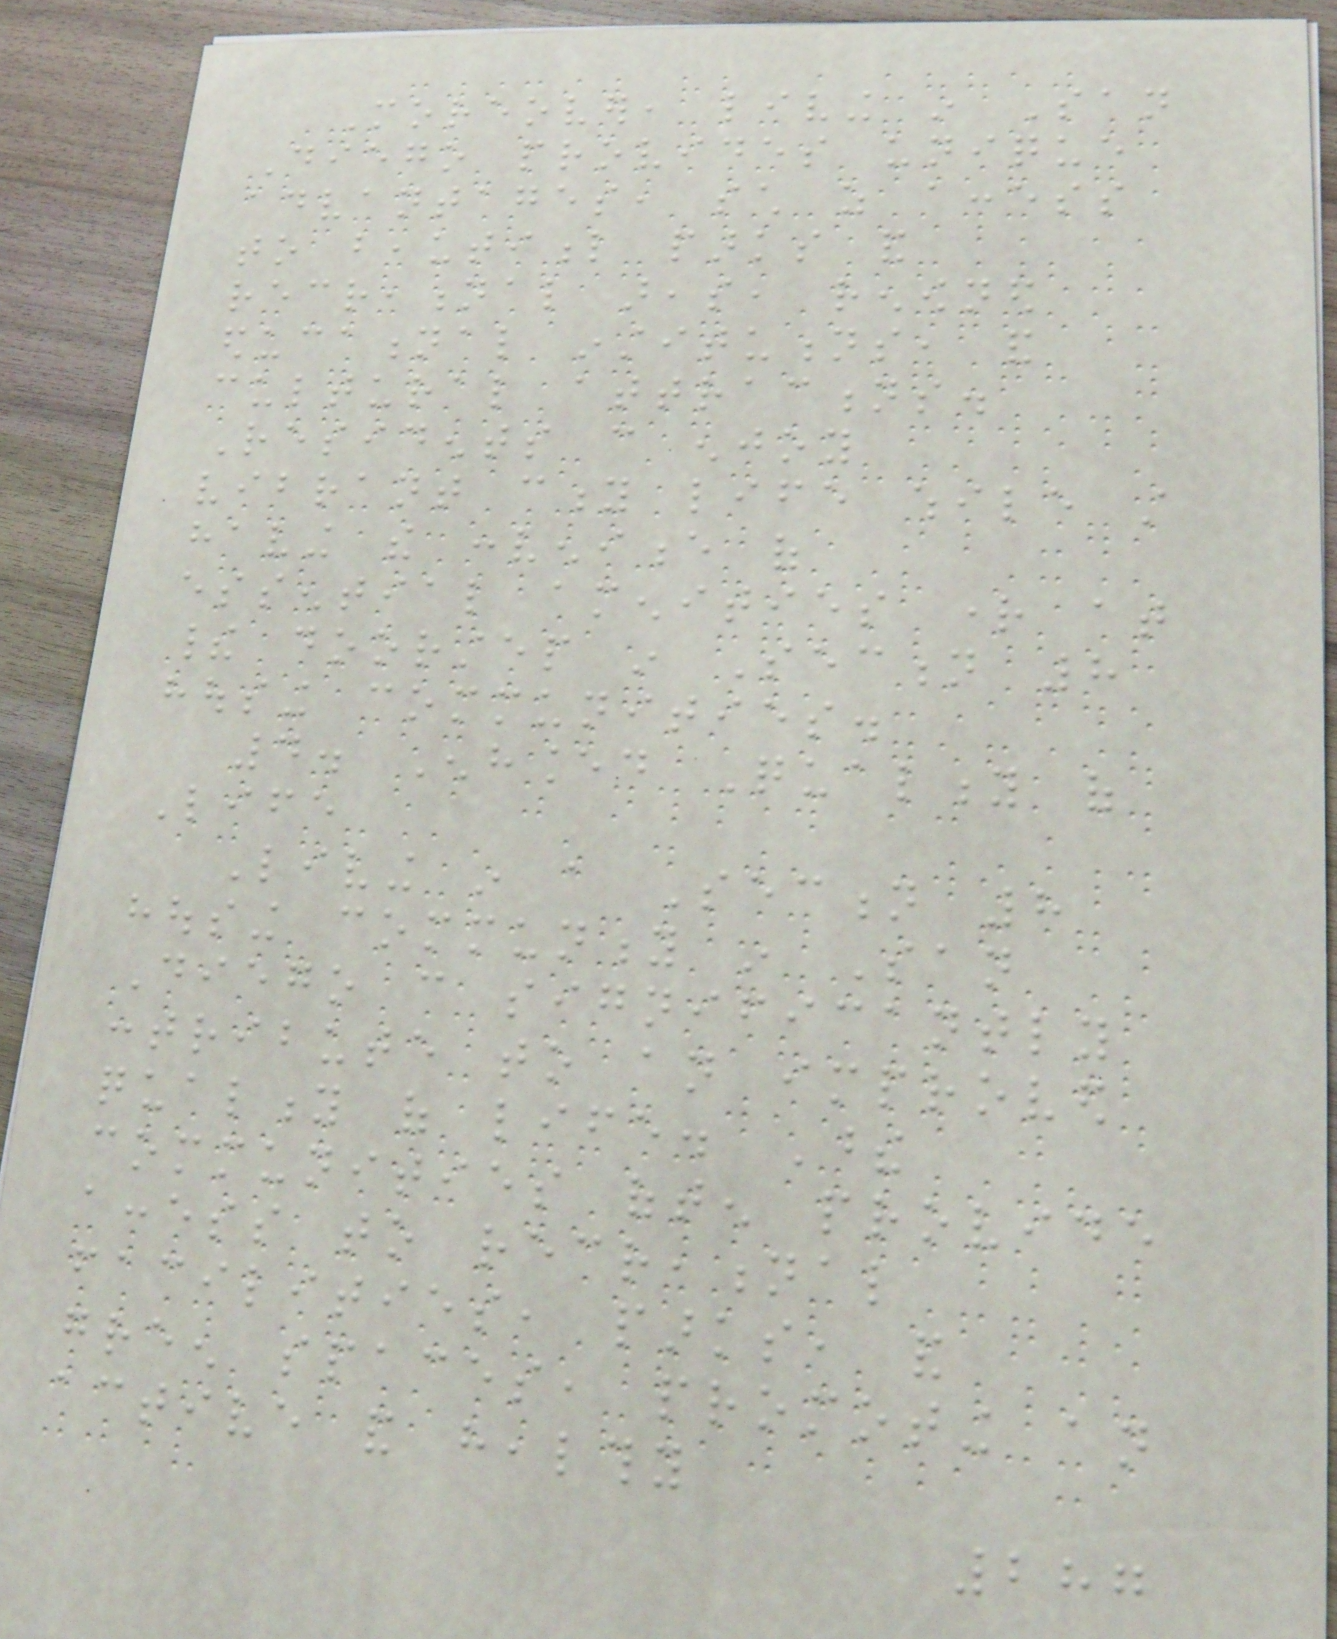Moreover, living in San
Diego provides unique
advantages, such as access
to beautiful parks and
recreational areas, renowned
educational institutions, and
cultural attractions.
Residents can enjoy
vibrant city life while still
having the convenience of
essential amenities right at
their doorstep in Section 8
housing communities.
4. Enhanced Quality of
Life
Living in a Section 8
housing community in San
Diego can significantly
contribute to an improved
quality of life. These
communities often provide
access to recreational
facilities, parks, and
green spaces, promoting an
active and healthy
287
